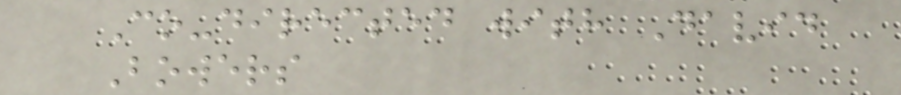Co-directed with David
Bowers
